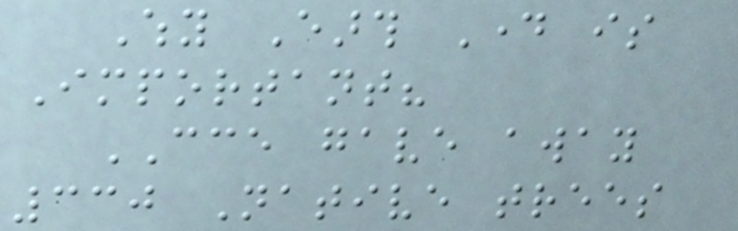Why Earth Day is
Important?
CCE gave away
330 Native trees
